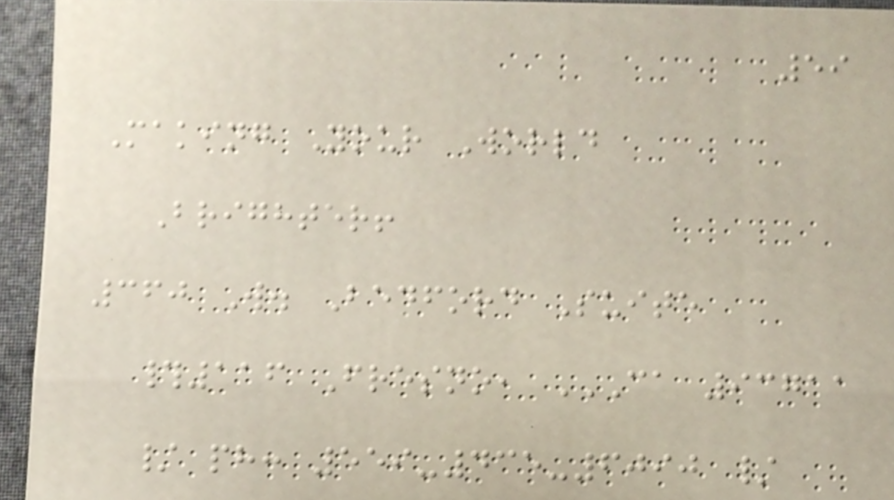59
Making Your World
Brighter!
360 W. Bedford Suite
#116 Fresno, CA 93711
/ PH: 559-435-6090 /
